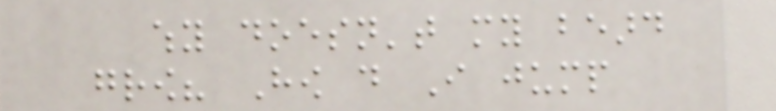why doesn't my beard
grow? How do I jump
